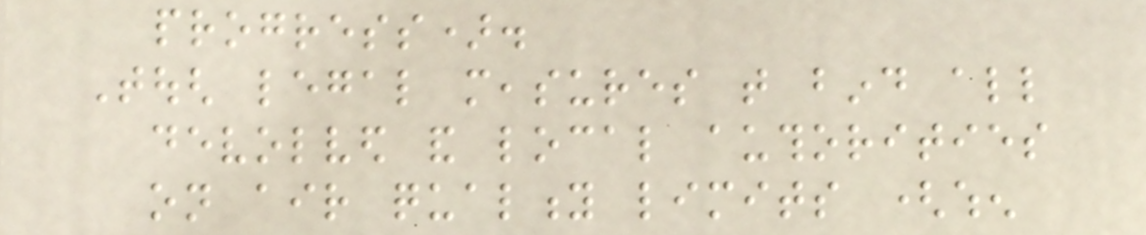progress).
Tough legal measures that bind all
devolved and local authorities
on air quality limits (when
